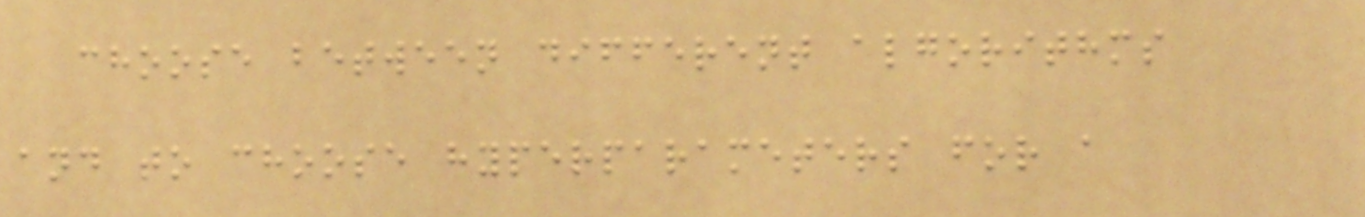choose between different algorithms
and to choose hyperparameters for a
